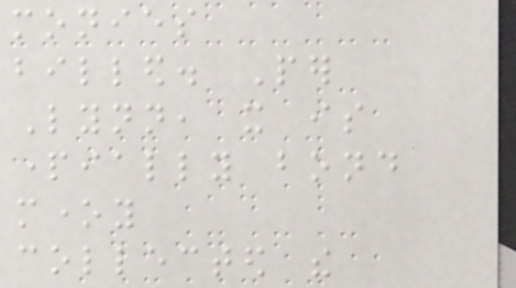monies
billed. Per
Lynn, it is
partially bond
money
collected the
